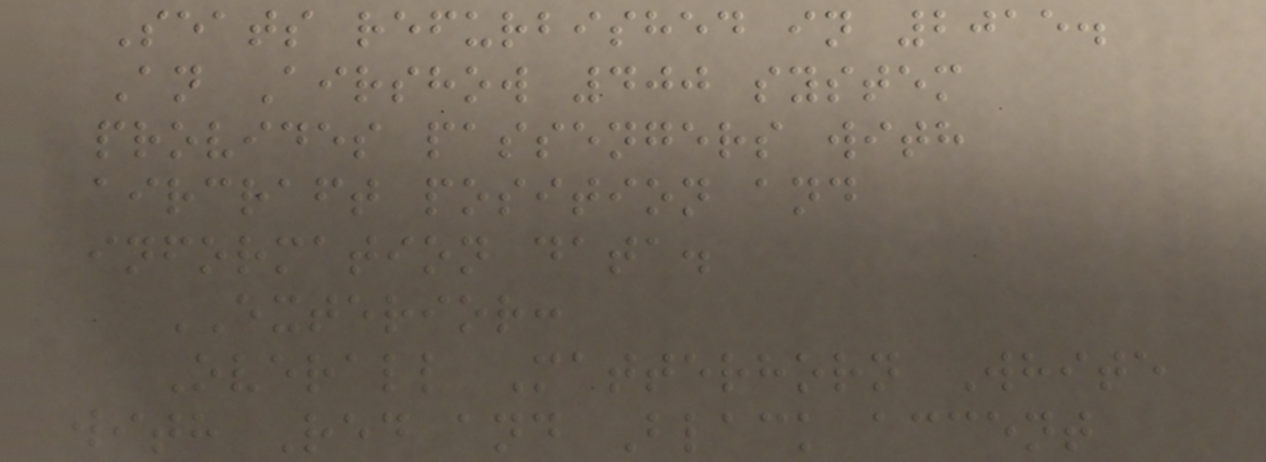Seats refurbished in 2015.
An Airshow 400 system
provides passengers with
aircraft position and
information data.
EXTERIOR:
Overall Matterhorn White
with Red and Black accent
